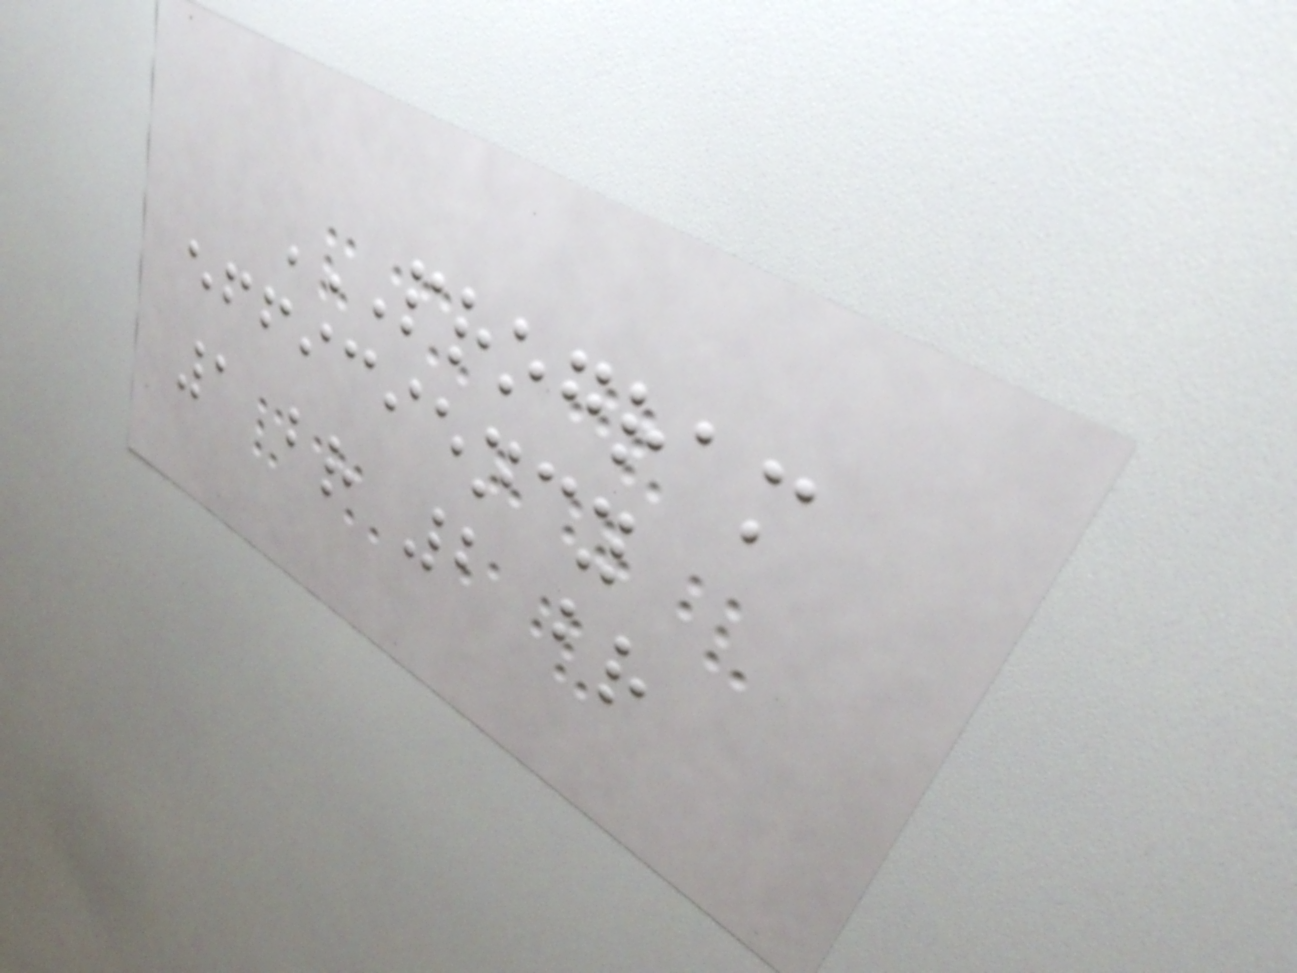PROGRAM
EFFICIENCY
1 BR 2 BR
